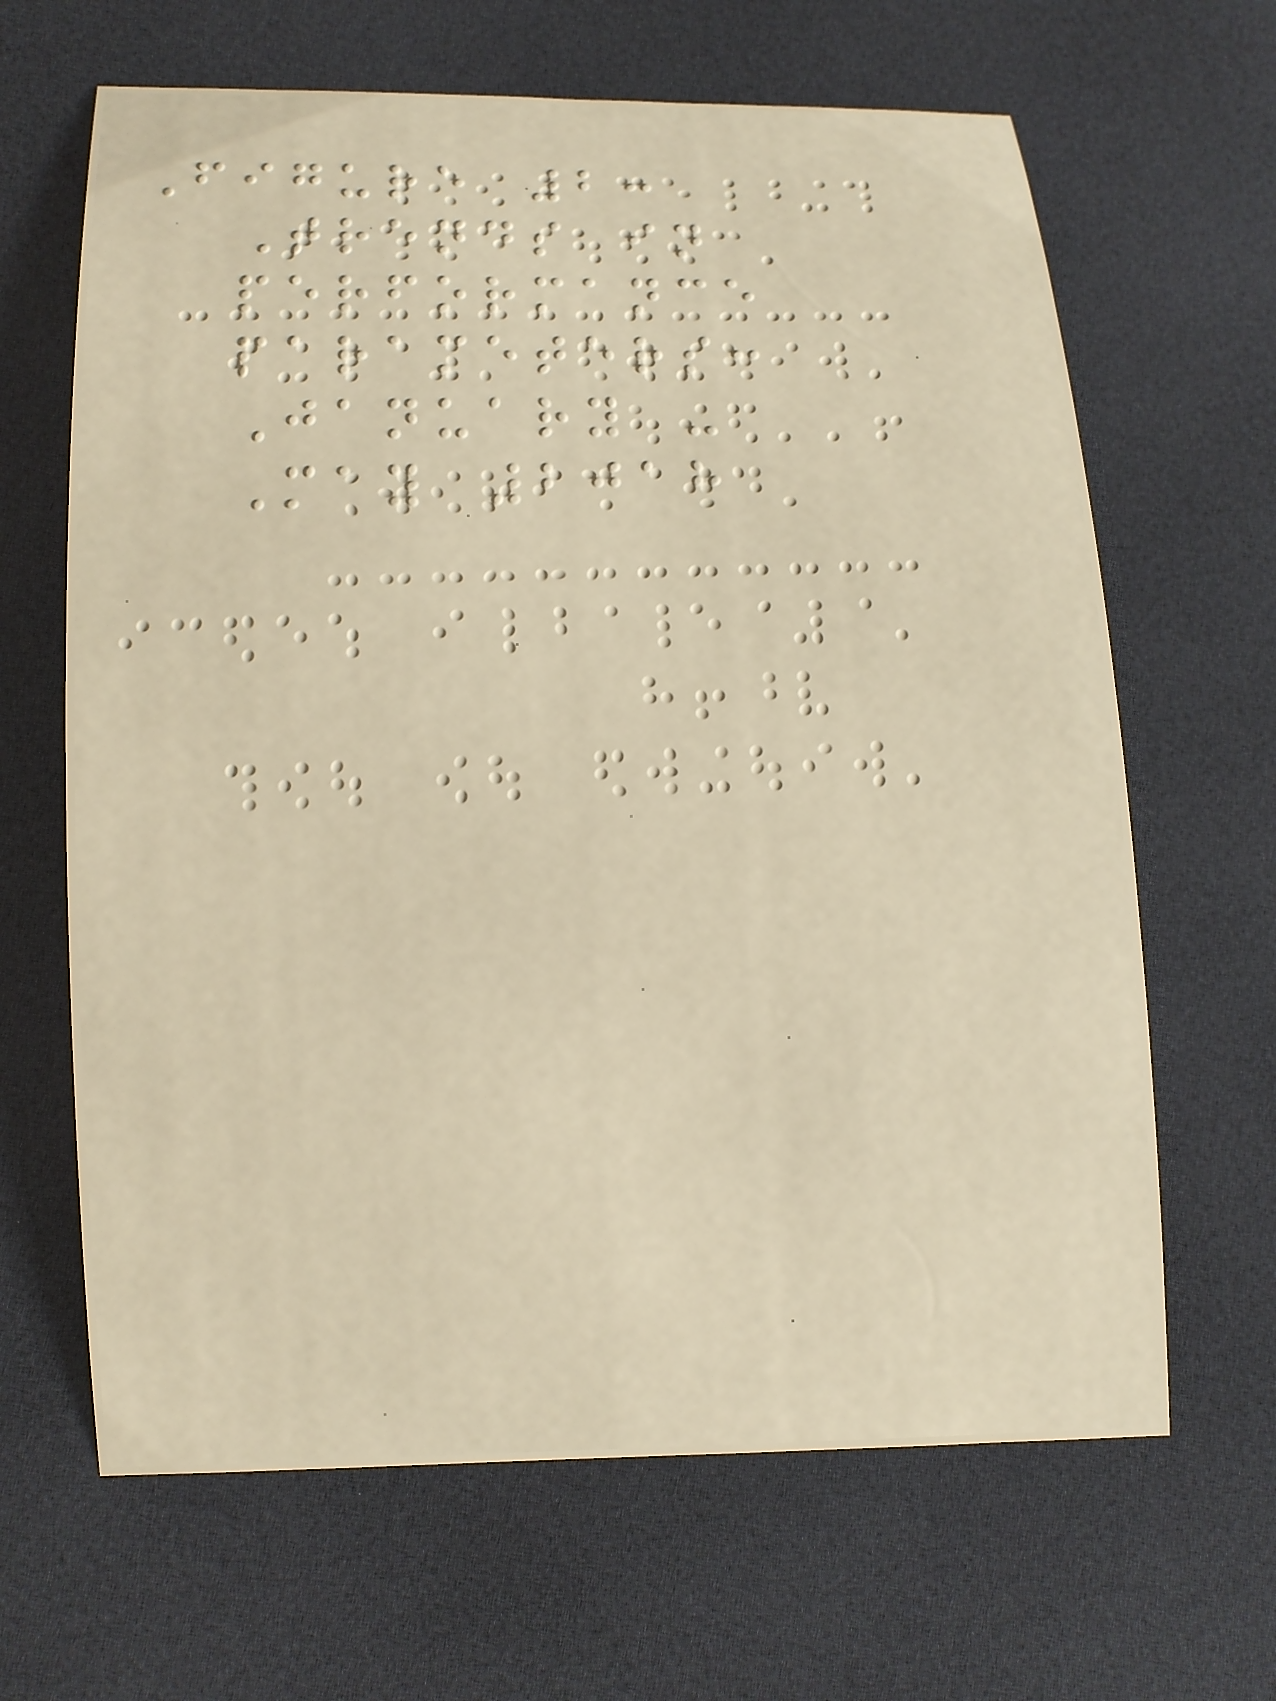Figure 2:
Trends in
performance
parameters:
January -
May 2018
